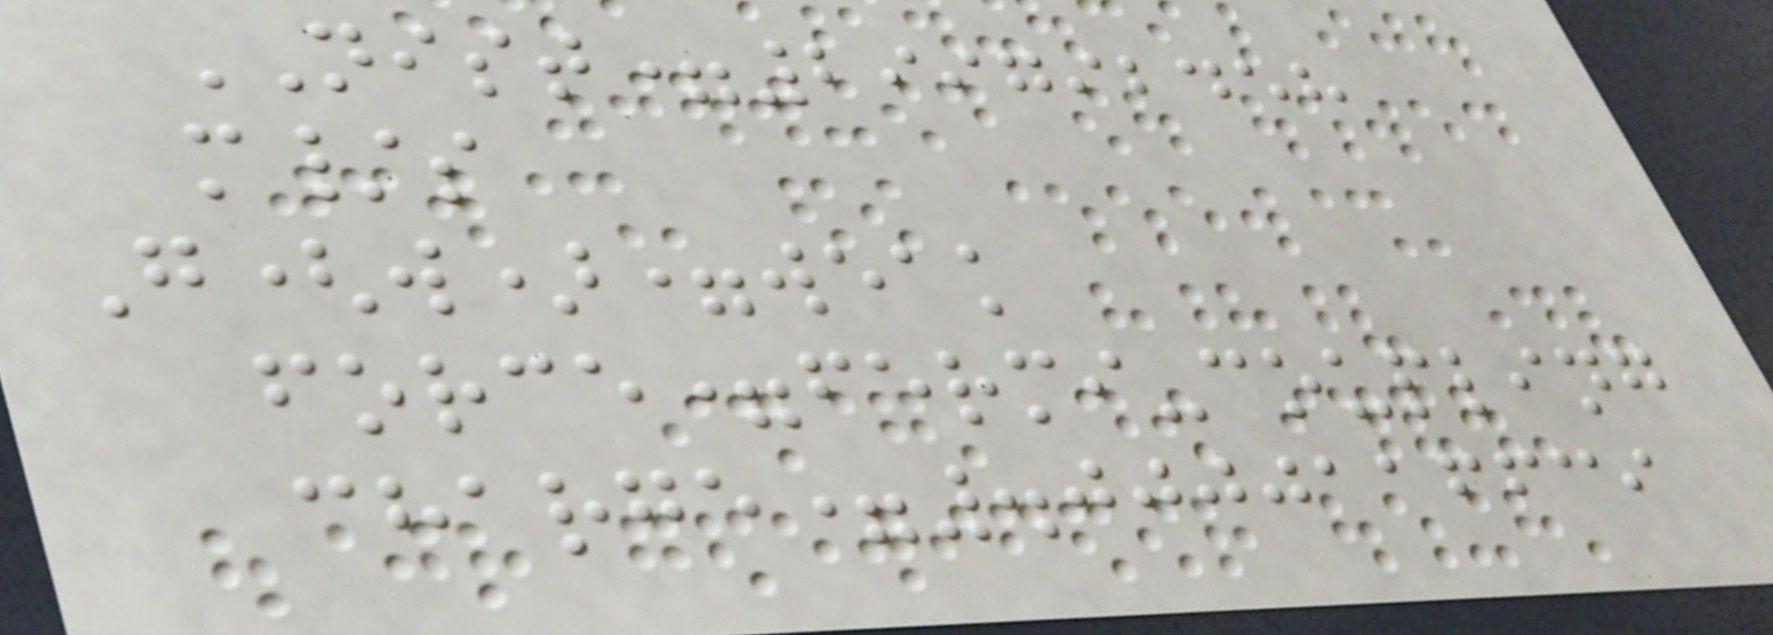NIST=299792458
m/s
G(w)=weak
force=fermi-coupling
charge=.0000116639
